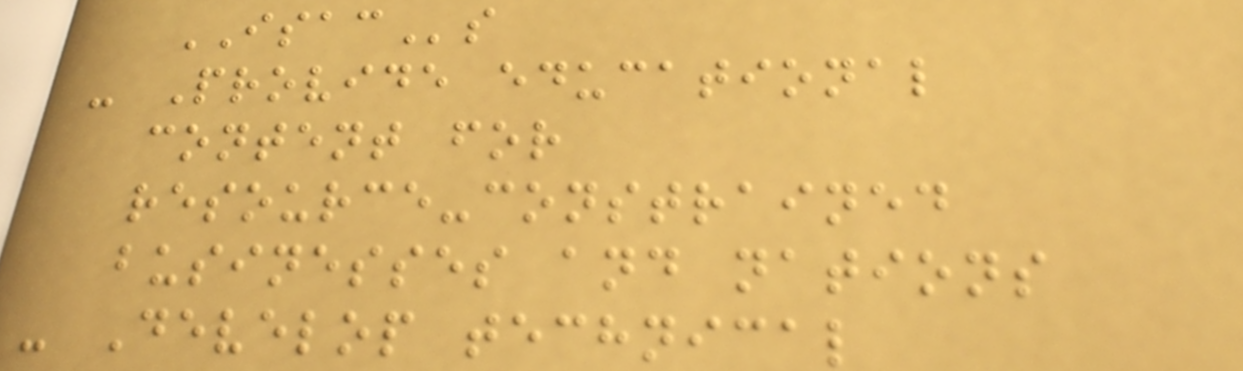ISACs
- Provide educational
content for
resource-constrained
businesses and nations
- Develop technical
